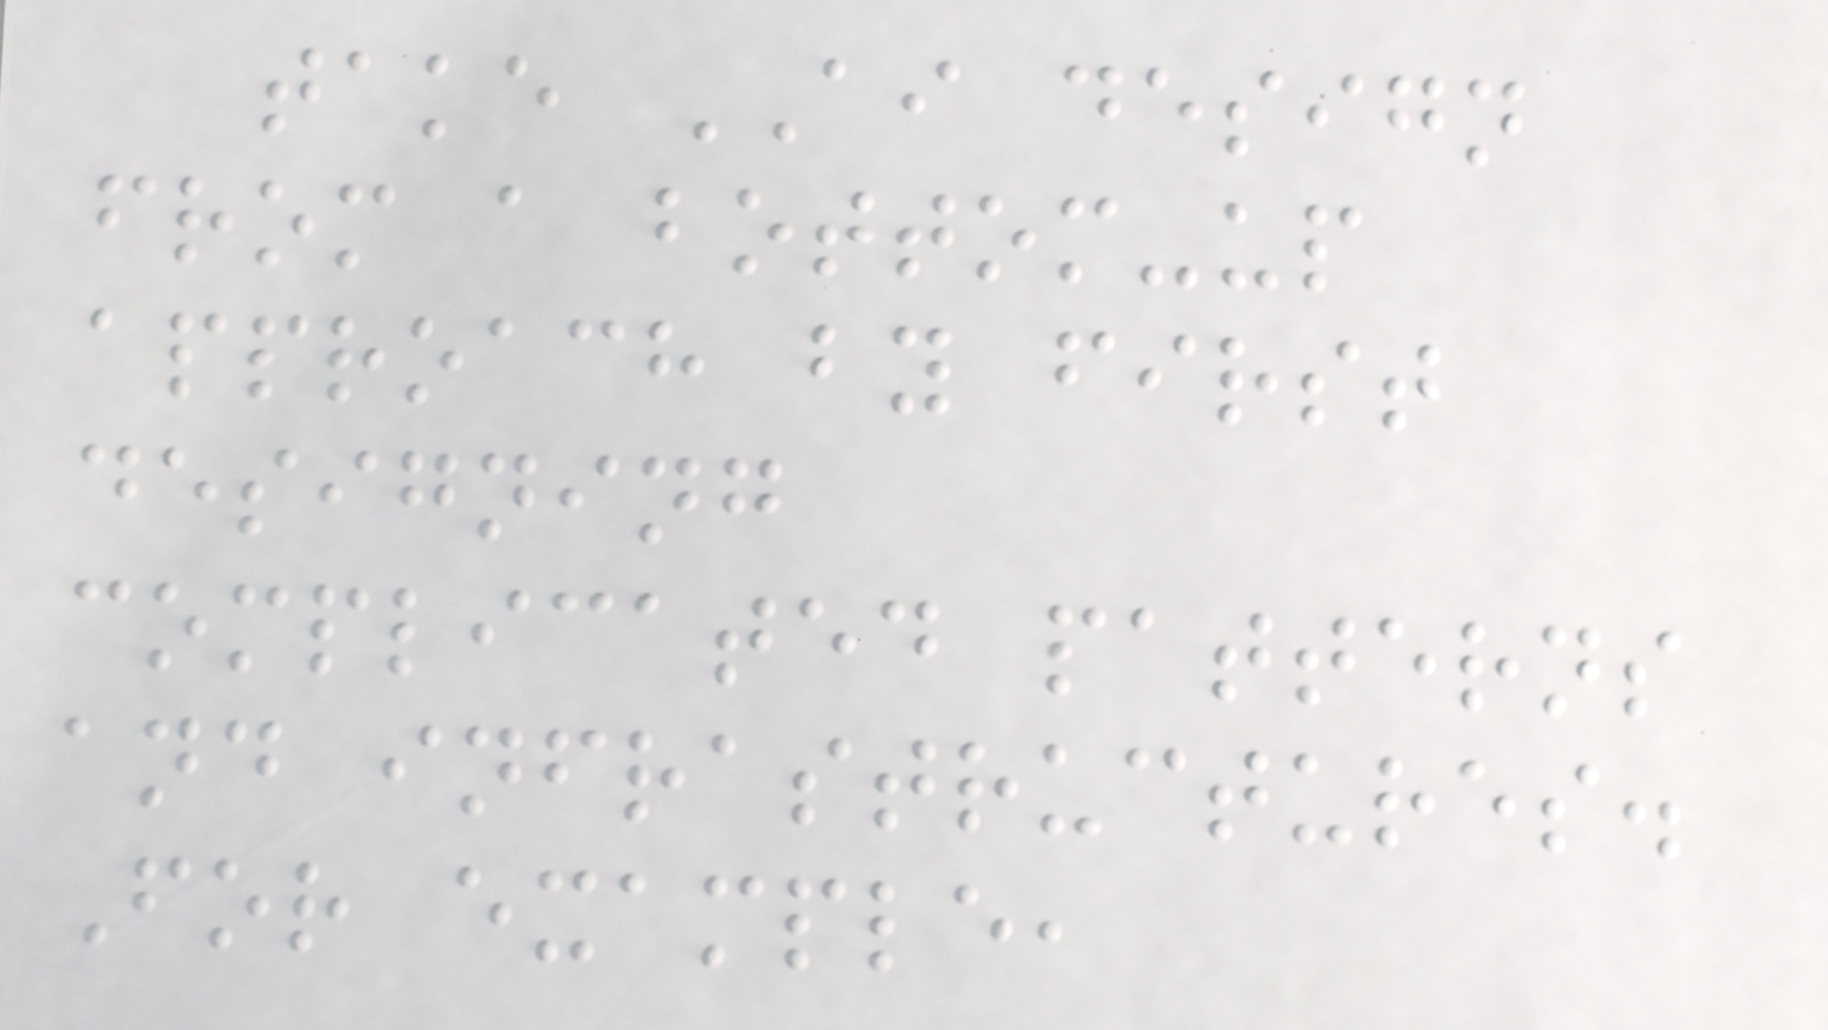take AI design
from a bottom-up
approach by first
designing
complicated patterns
and infrastructures.
For example,
